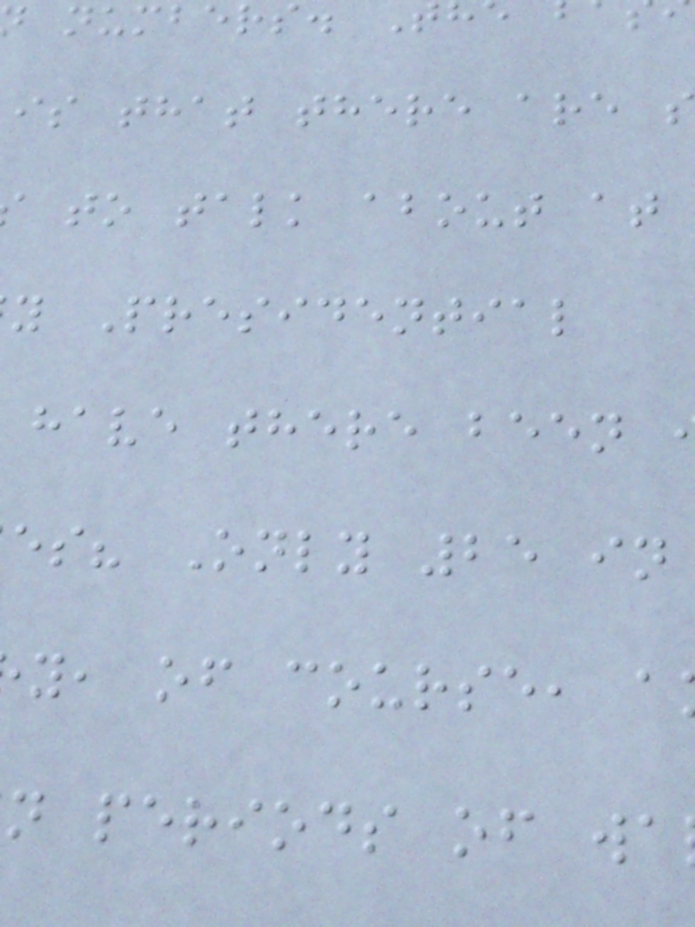numbers.
is that there are s
to talk about at
y Presidential
have there been
es? Only 25 in
y, of course, a
n periods of wa
